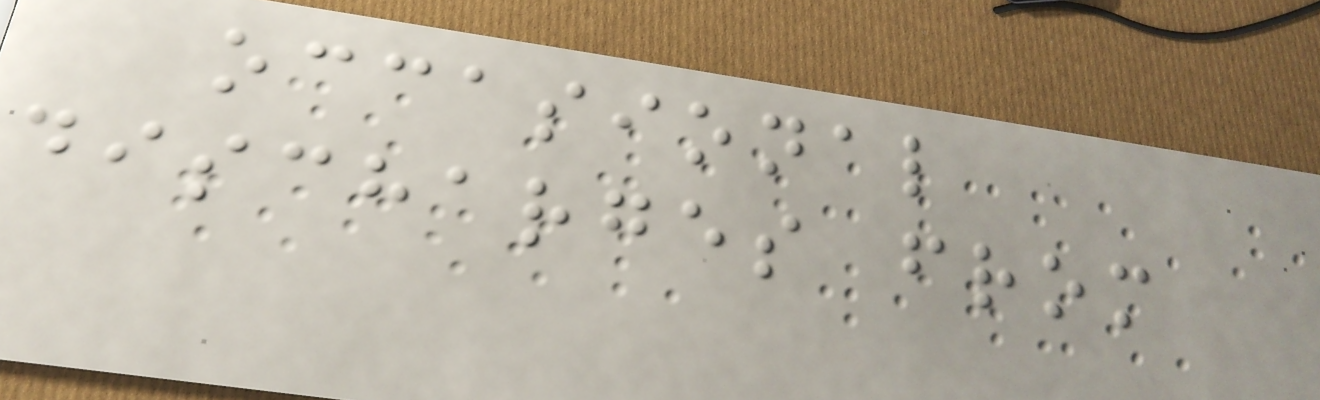occasional
discharges from
